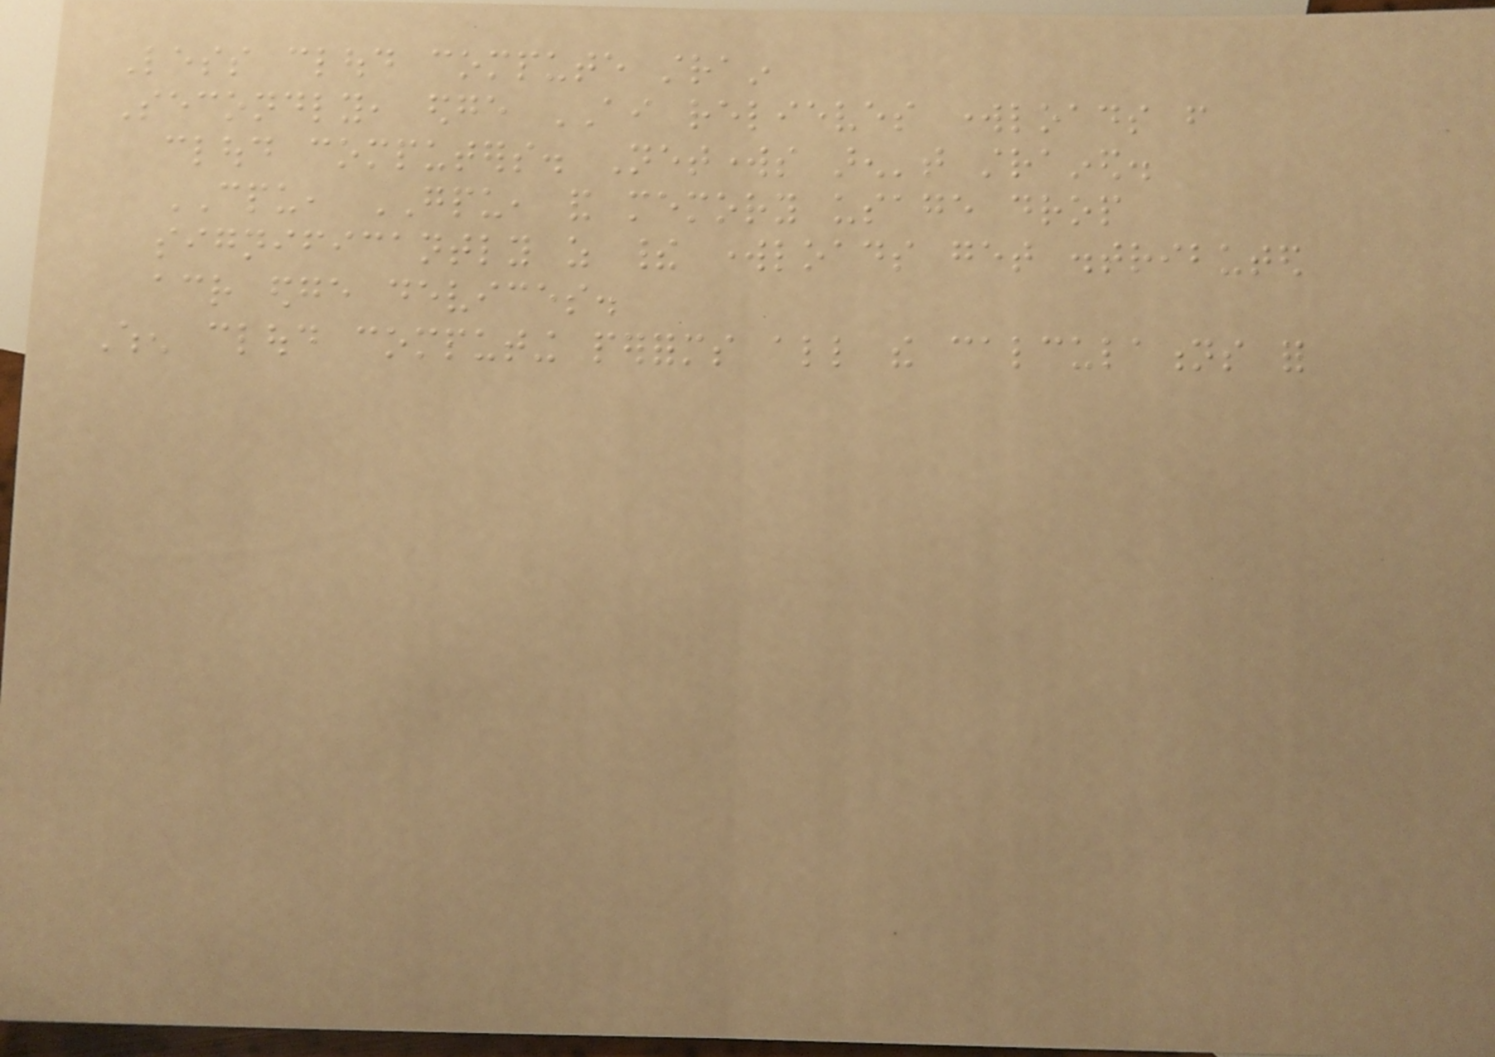Less cloud compute strain
Secondly, edge AI relieves workloads from
cloud computers. Networks aren't strained.
CPU, GPU, and memory usage drop
significantly as their workloads get distributed
across edge devices.
When cloud computing performs all the calculations for
